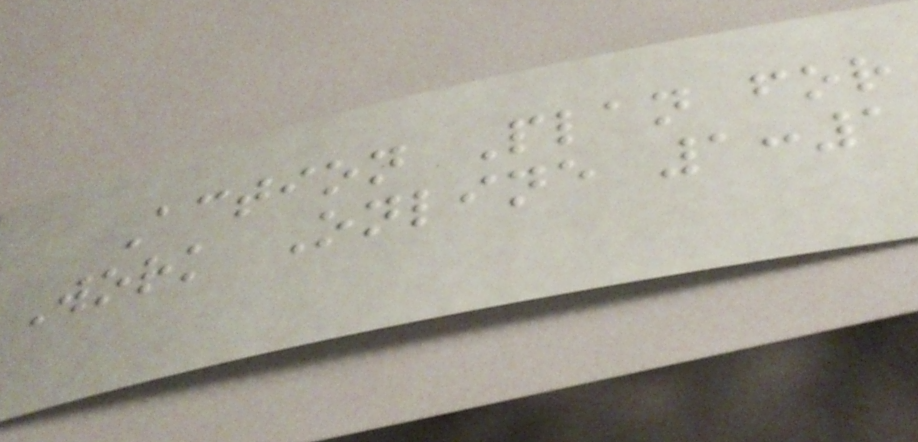Action Plan for
Work Online 1:1
